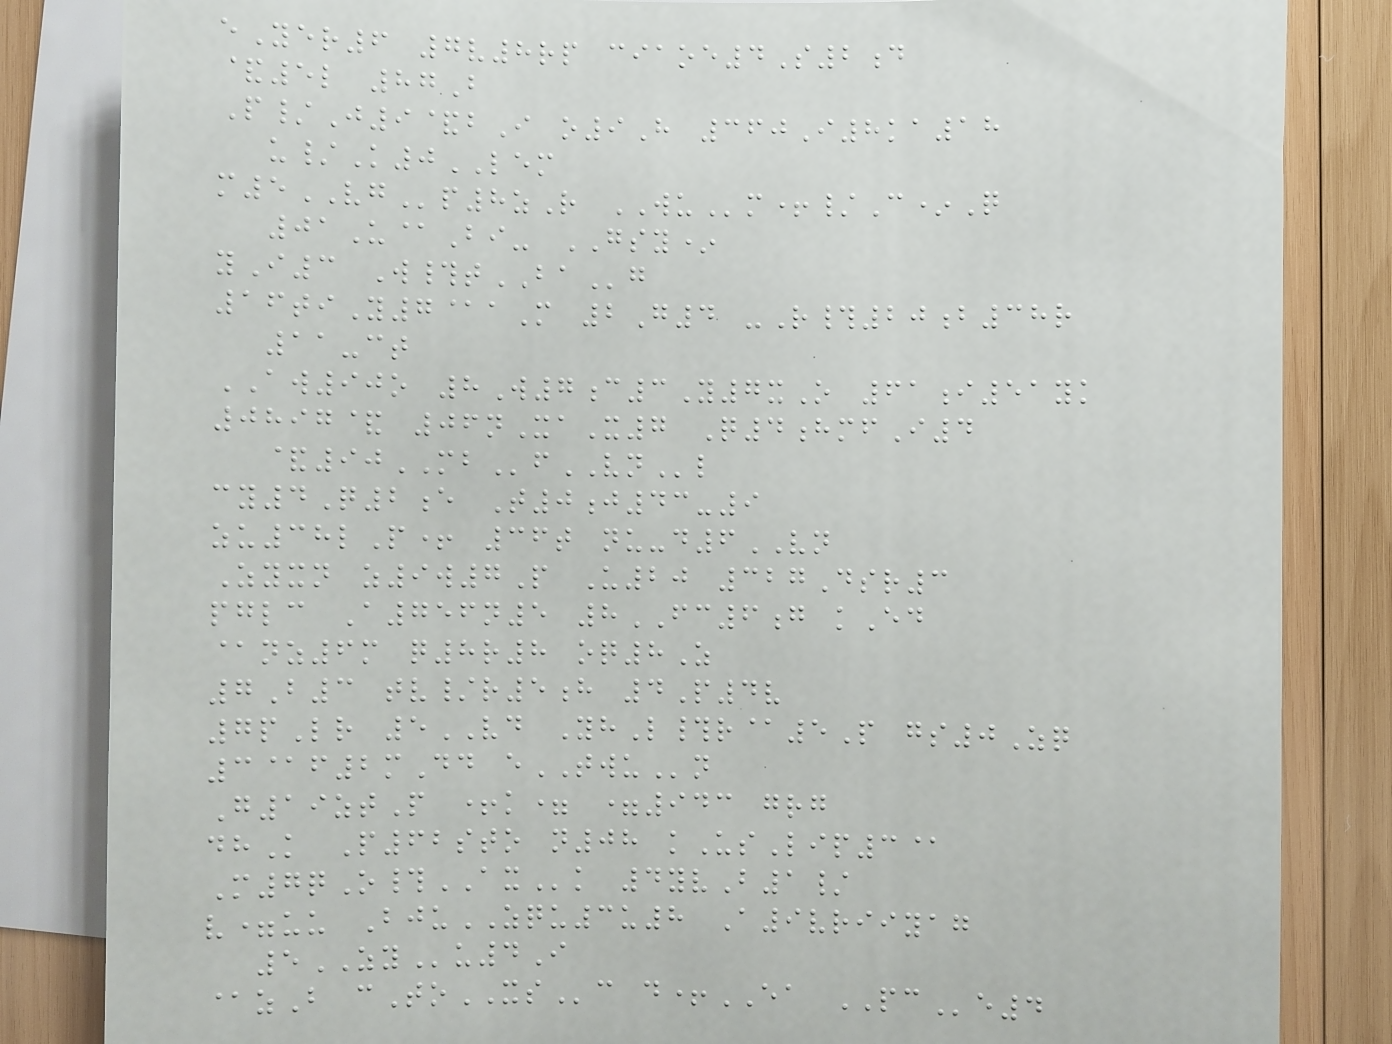eYer6 7v8rp ciaoe4S2d
&5l 87B
P/J9&bI o9H 360I8ka18
u/K0LEM
m5VGp8zR WUm+/C*Q
01U@Bi- GSY*
yI3 W#tBAg
16tiY7@aM 2G4 -R#20b38r
11-ct
AW90o 8W7c3Y7xO 61i51yk
0897& 06nXaX7 Q4hmfI4
&90MBfVNl
cy4Q2e T0j43-9
zu38lP+ 36t nu-d6VN
Zyxn z9w7P U20 327Dsr3
pglc A756n5 8FC6g kEd
@nz6m q8r8 oq8Z
7B3 tv/r5h 4P4v
7pLr 5VD YhL#r@5P gs0Zq
3@f2mDd eTWUn
G19ztP +k= =943 grg
dhK P62sto n08 kUsLip3@
M7qO#AXk 4yvB1/
v=uu BjuZQU3u8 A9vriiyag
5ZYu4I
@zB cToXSc d+EA PCe4
